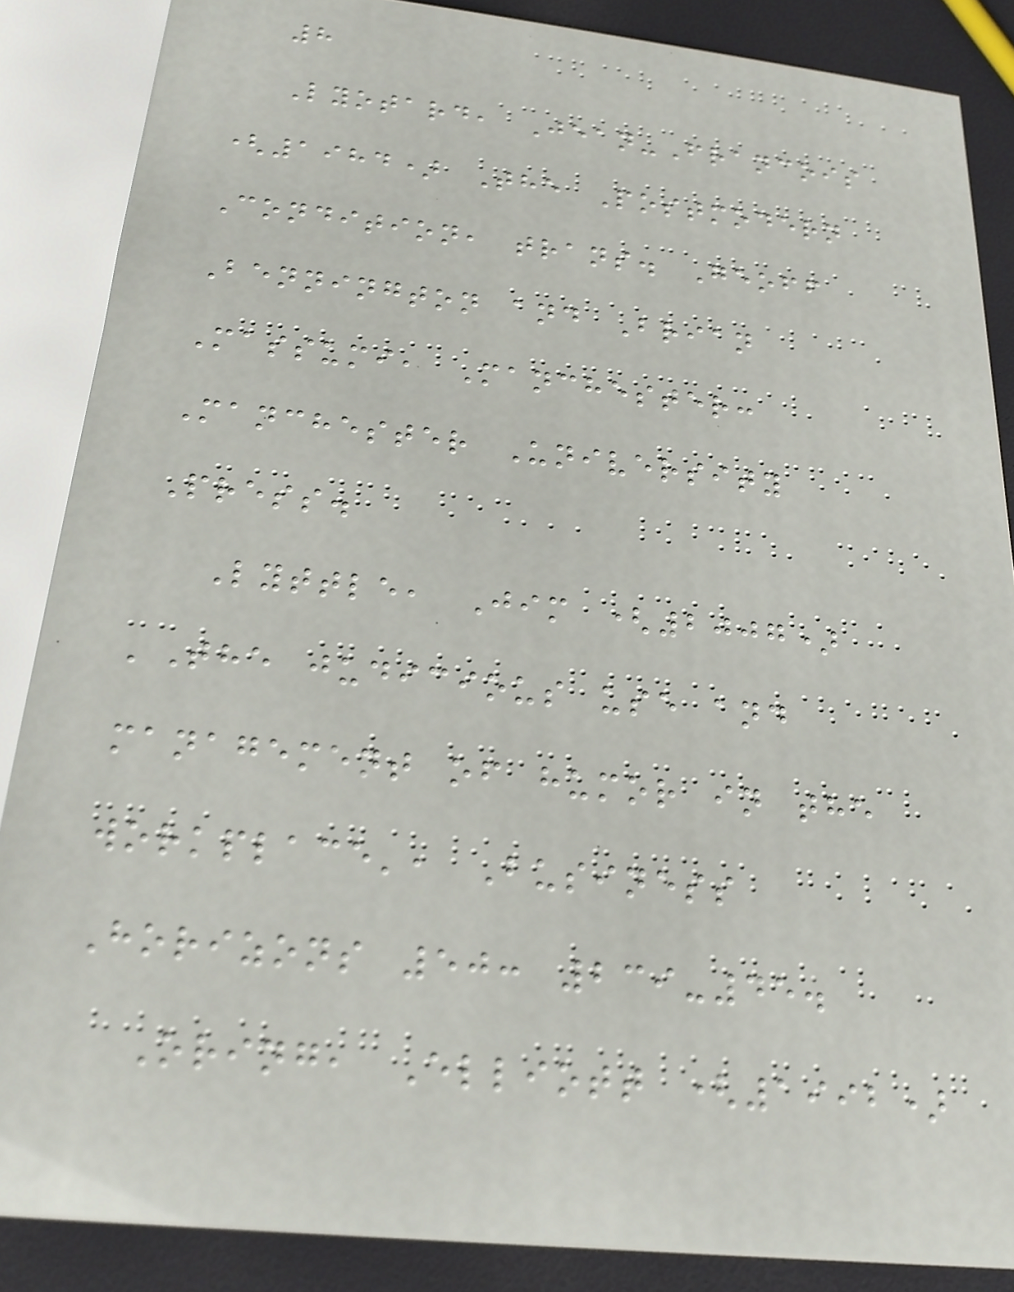8
Lyotard, Jean-Francois
(1984) The Postmodern
Condition, trans. Geoff
Bennington and Brian
Massumi, Manchester:
Manchester University
Press.
Lyttle, Jim (2007)
'The judicious use and
management of humor in the
workplace', Business
Horizons 50: 239-45.
Oring, Elliott (1992)
